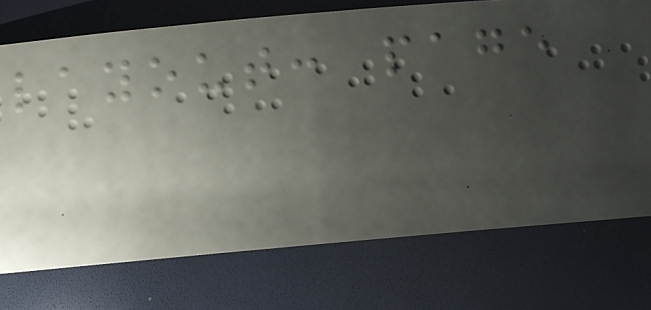layout: page
